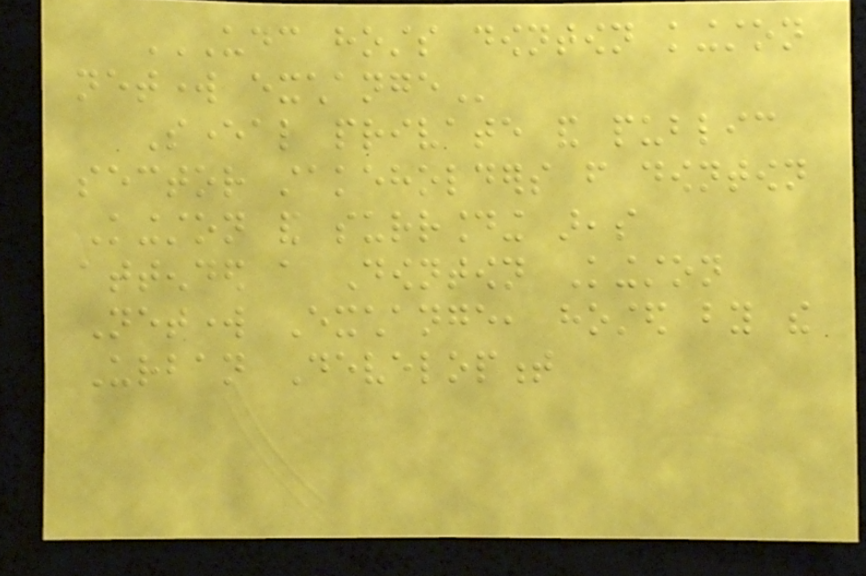UDC HOSTS DOWNTOWN KINGSTON
NETWORK EXCHANGE
Several private and public
sector stakeholders from downtown
Kingston and surrounding areas
attended a Downtown Kingston
Network Exchange, hosted by the
Urban Development
